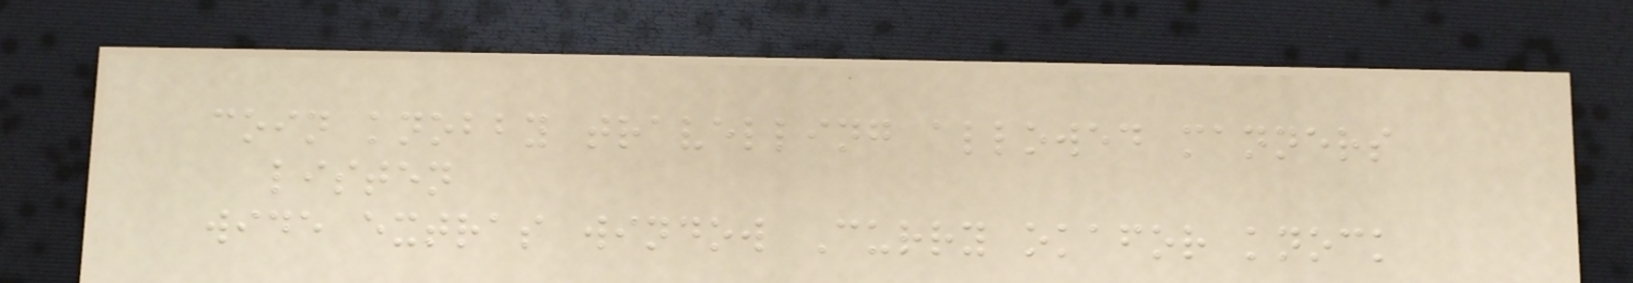coin knobby travelling allowed manners
listen
wide extras window Curry okafor knock
